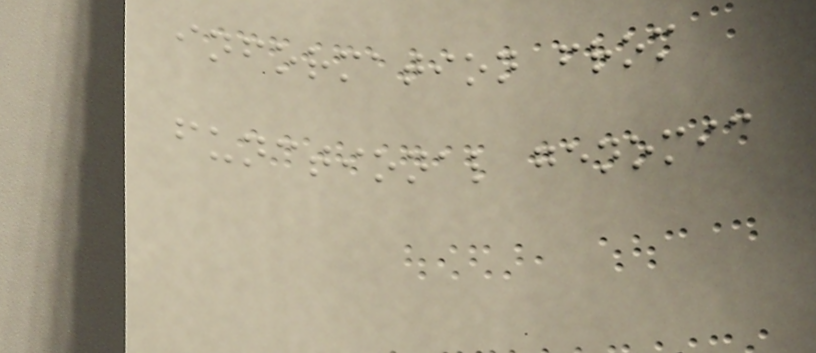information from
functional genomic
